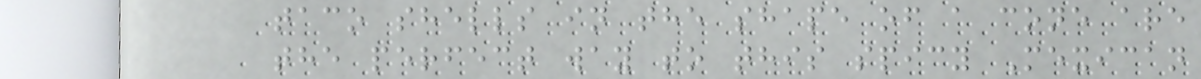taco shells in the shape of a cone are
the perfect way to this spicy Mexican
